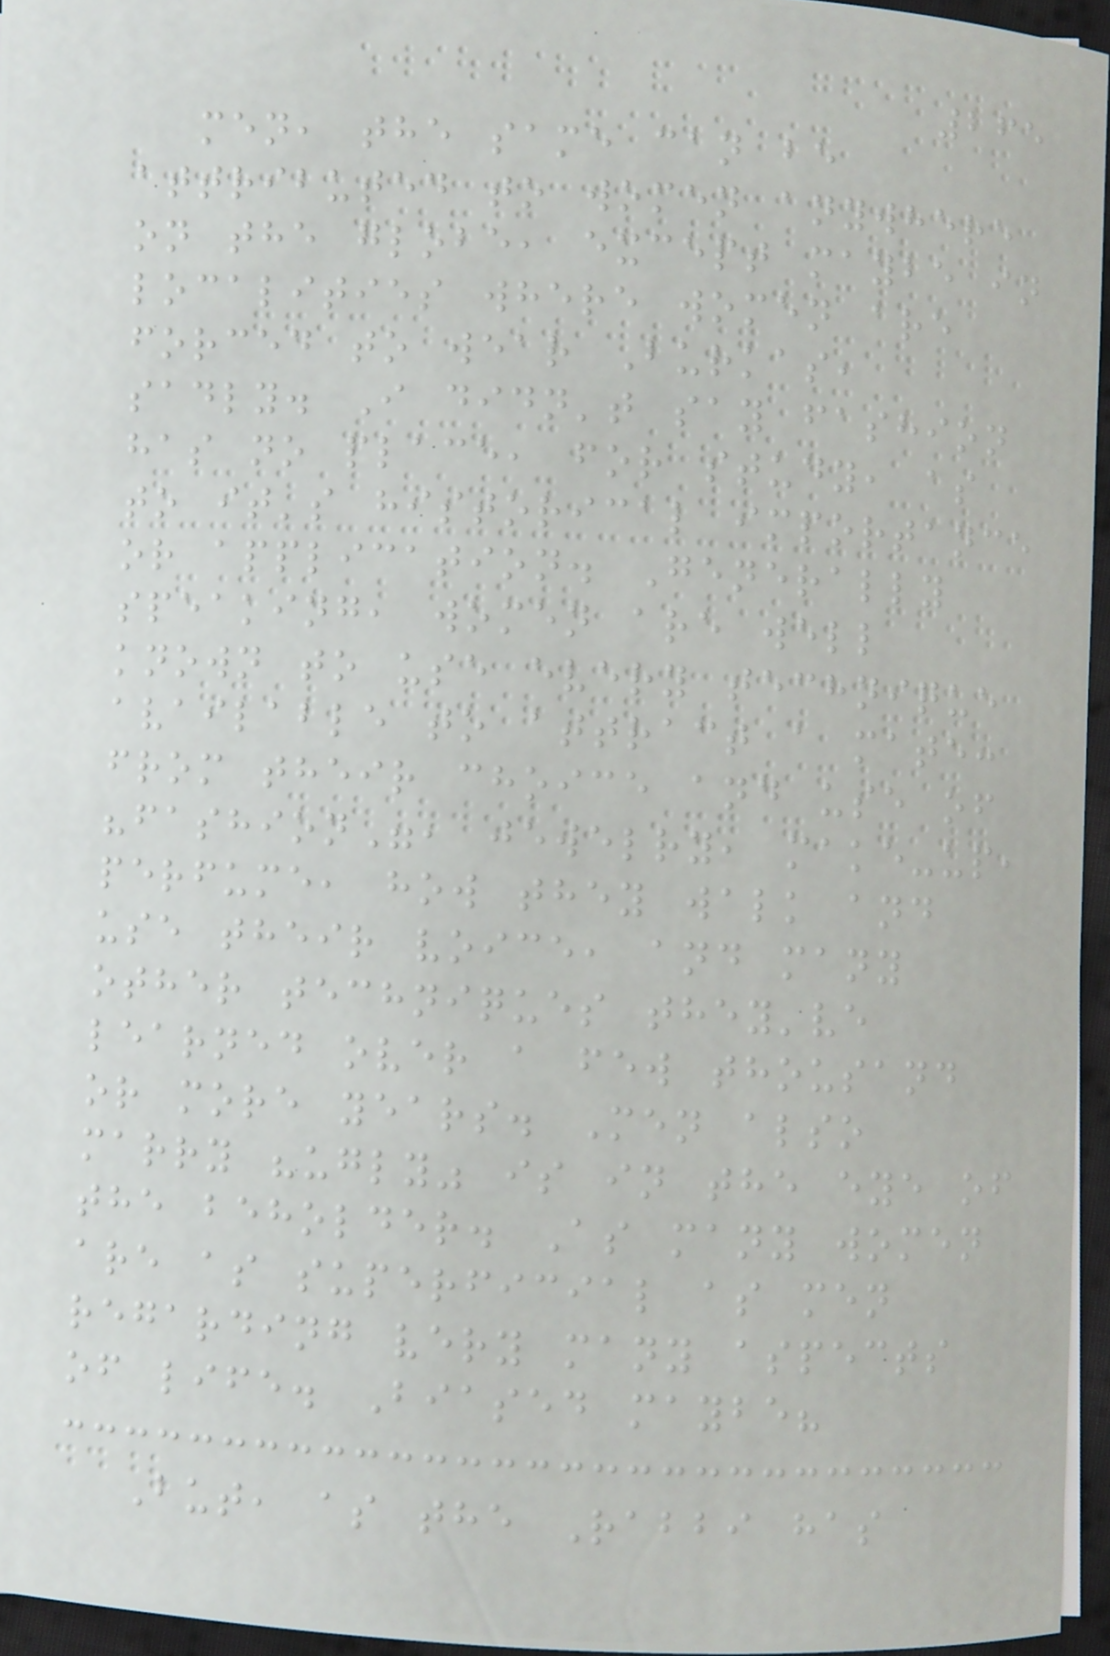265
men, the same can be
attributed to women anywhere
on the globe, except maybe in
localities where women are
forced to wear Burkas,
sadly. I didn't say fashion
has no place, for study, as
to it's historical importance
or application. Generally
speaking, women are well
known to use every technique
available to attract a mate:
from their choice and use of
"fashion", jewelry, make-up,
perfume, how they walk and
use their voice, and many
other techniques they've
learned over a few thousand
or more years. Men also
marry "ugly" is in the eye of
the beholder. As many women
are as superficial as men
regarding very many aspects
of life. Biased maybe?
But, as the Rabbi has
